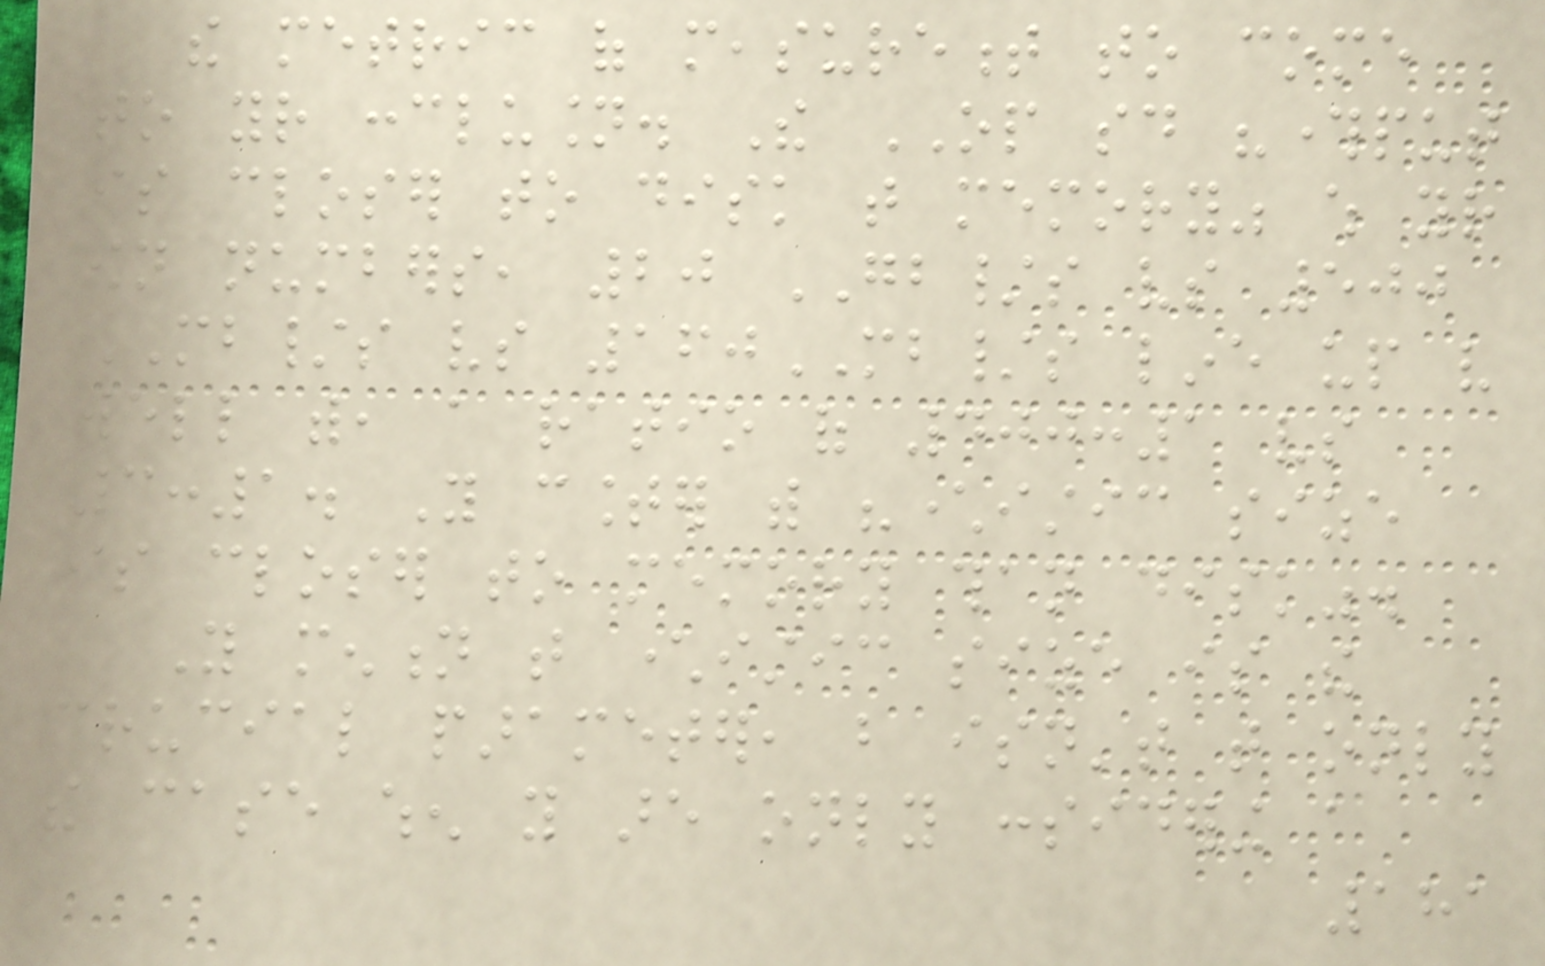the metric of measurement to come
to your conclusion. The OP said "throughput
is closer to disk that memory" which your
own numbers, 20 GB/s vs 500
MB/s vs 160MB/s line up very
well with, a ratio of 400:1 vs
3:1. You counter with "characteristic size
is closer to memory than disk".
You mention that characteristic size is the
crucial parameter, but isn't that only
the case when you are only considering a
181
